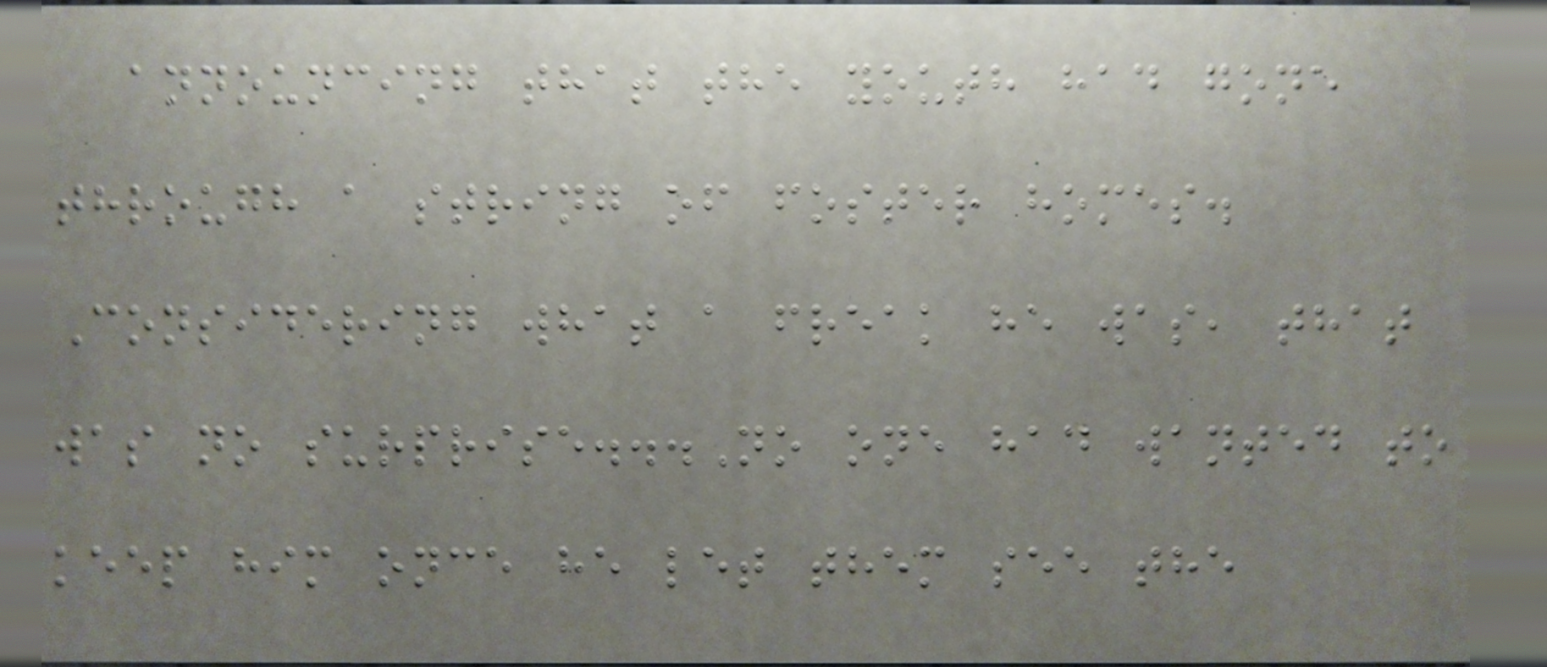announcing that the youth had gone
through a string of foster homes.
Considering what a freak he was, that
was no surprise...No one had wanted to
keep him once he let them see the
